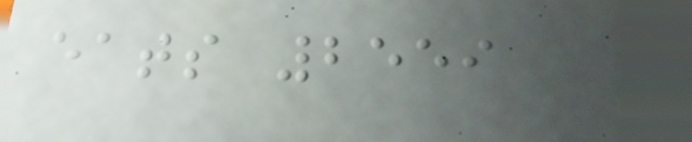eats 2559
